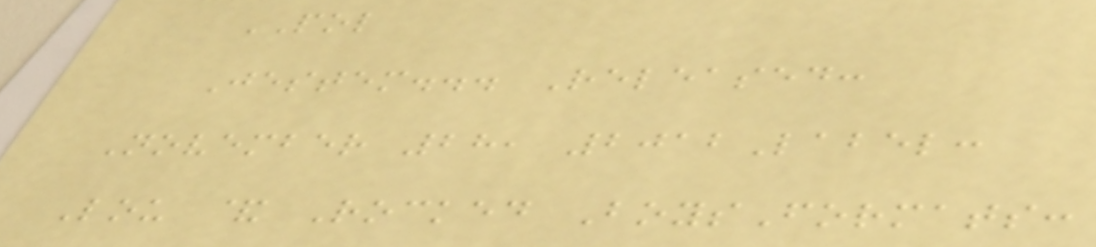POL
Jestem... Released:
November 28, 2012Label:
Lou & Rocked BoysFormats:
